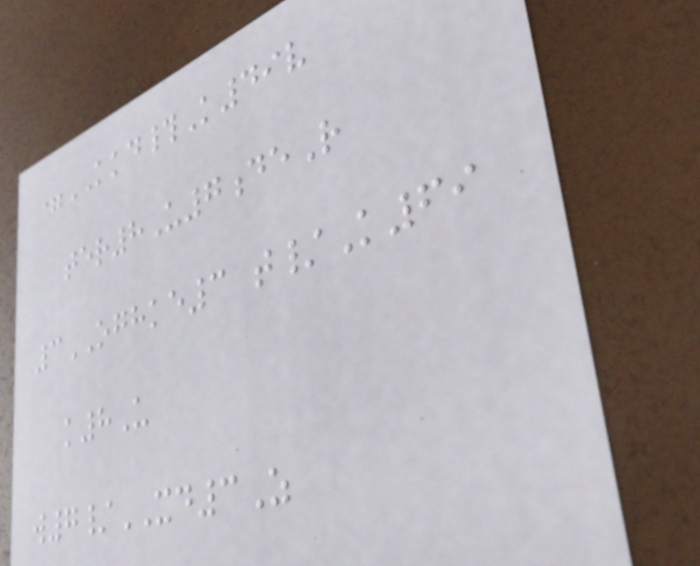=KKD#K49v
ter8U7deR
3OGHKE3 t/K69
k8U
w7/XD3Z
